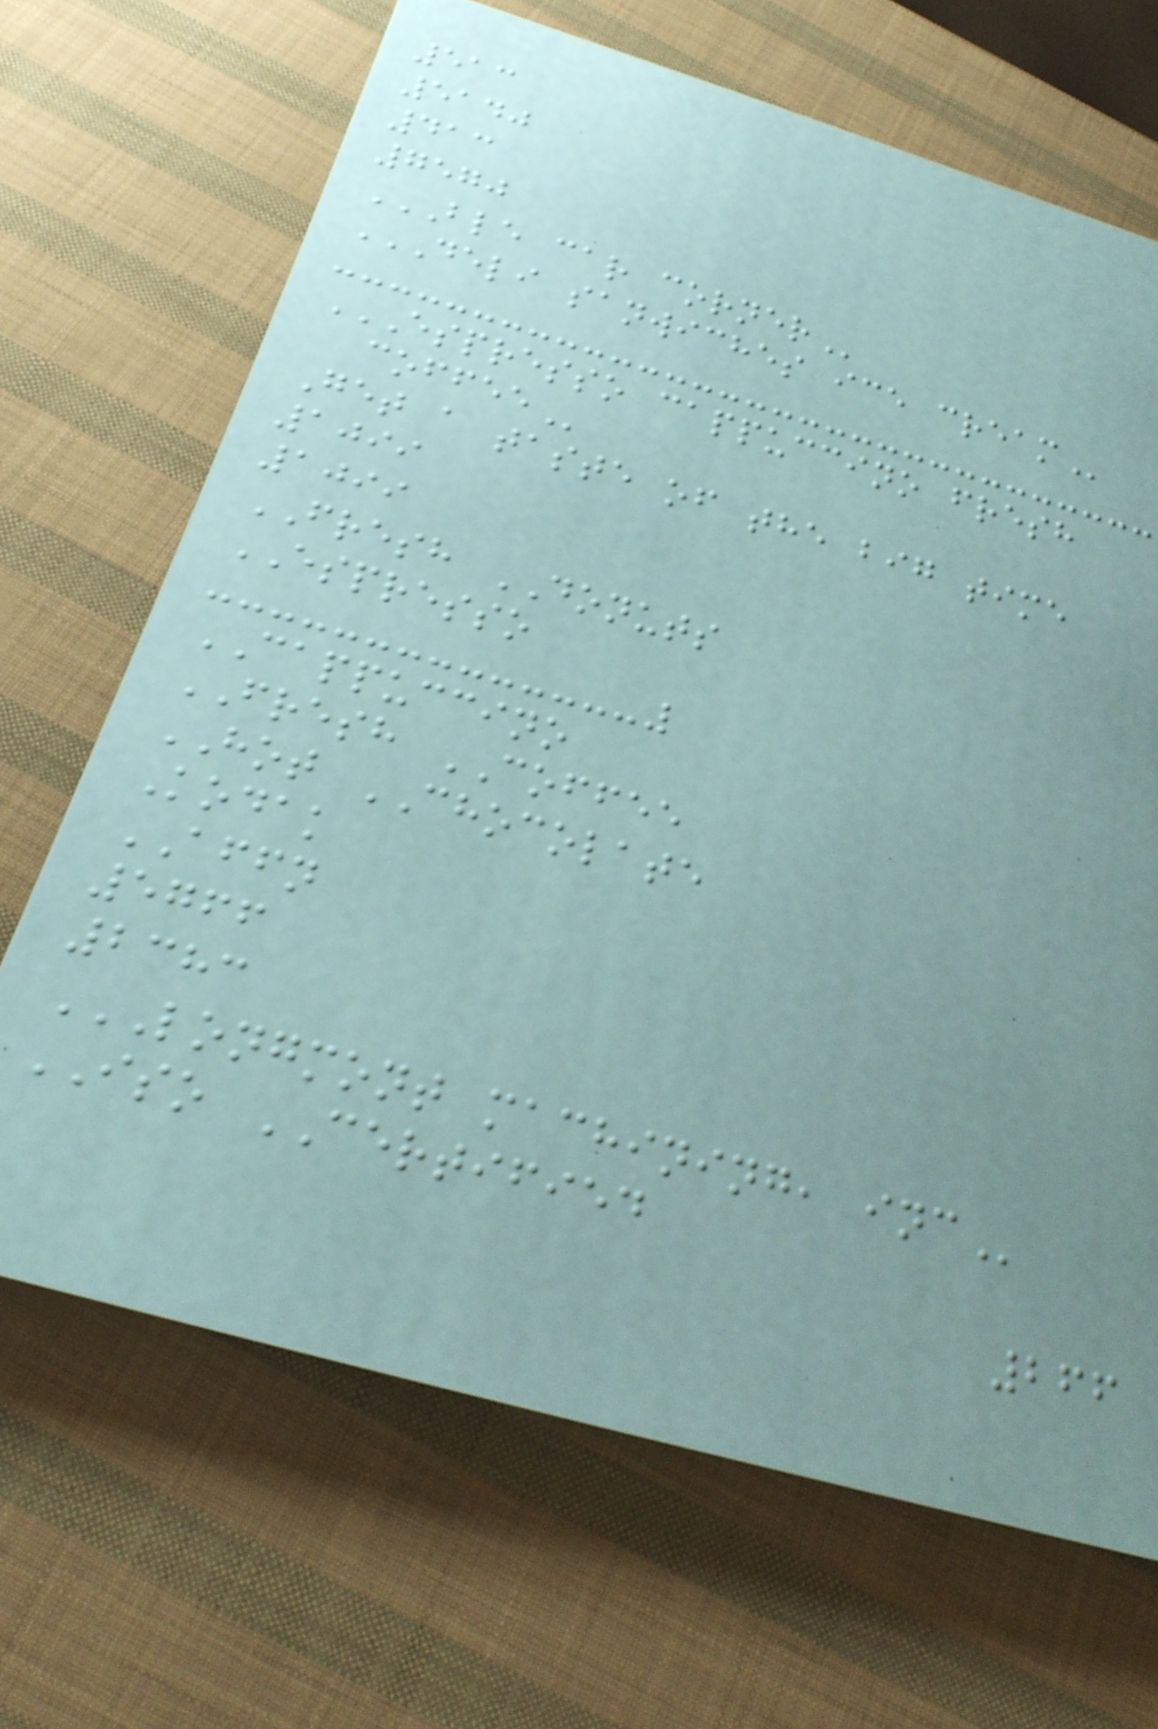513
5140
413
7570
BLE CAR CORNER
DELI SANWICHES ICE CREAM
ESPRESSO CAPPUCCINO FRESH
COFFEE
Get a taste of the big time
1099
1099
FRESH DONUTS
ESPRESSO
CAPPUCCINO
FRESH COFFEE
HOT CHOCOLATE
Kodak
AFFN
5766
2383
LONGMONT MACHINING, INC
ISO CERTIFIED
266
